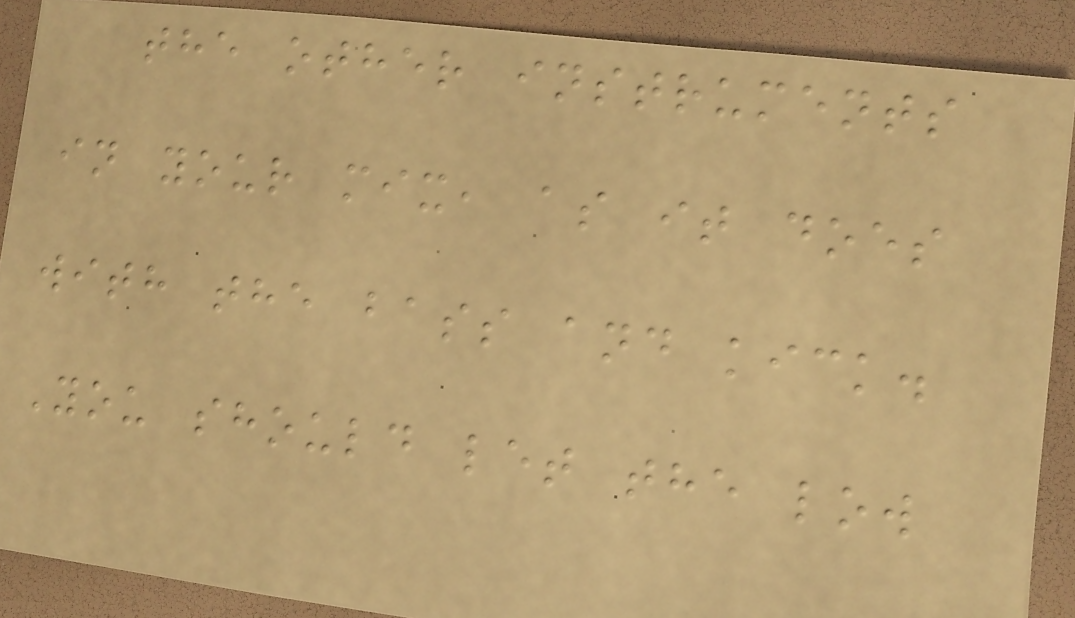the other instruments
in your mix, as it does
with the bass and kick.
You should let the low
